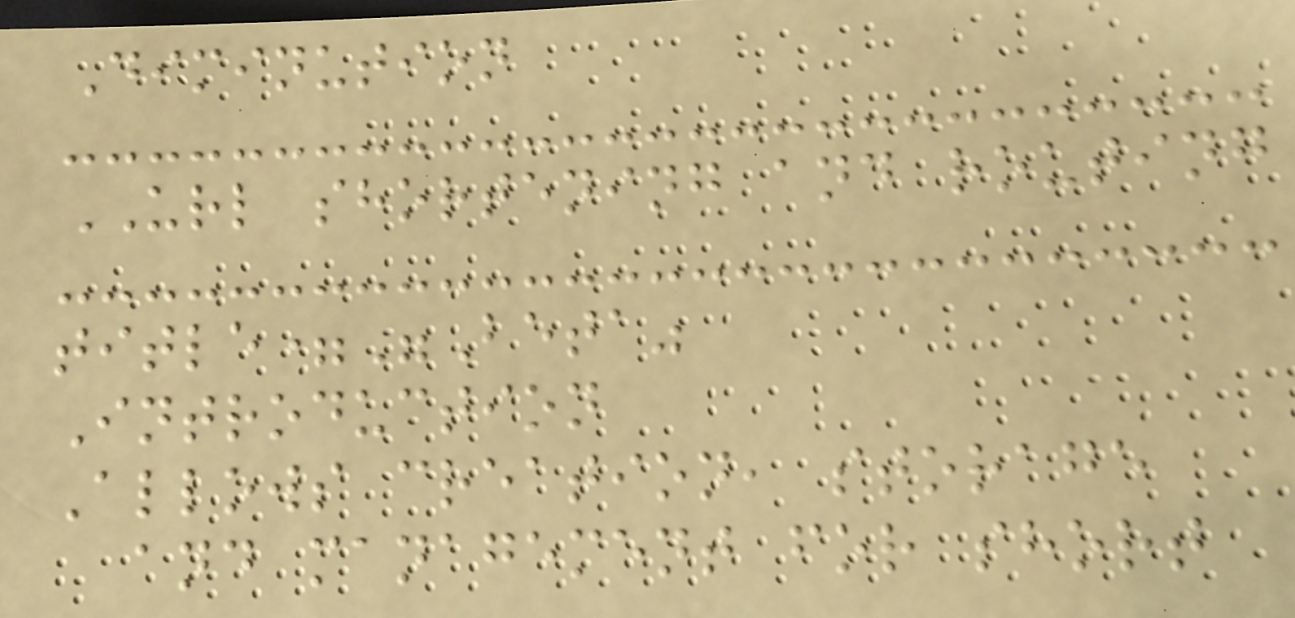Diminution
URL shortening and routing
title="Beta"
Introduction
Allows creation, storage
and management for short
